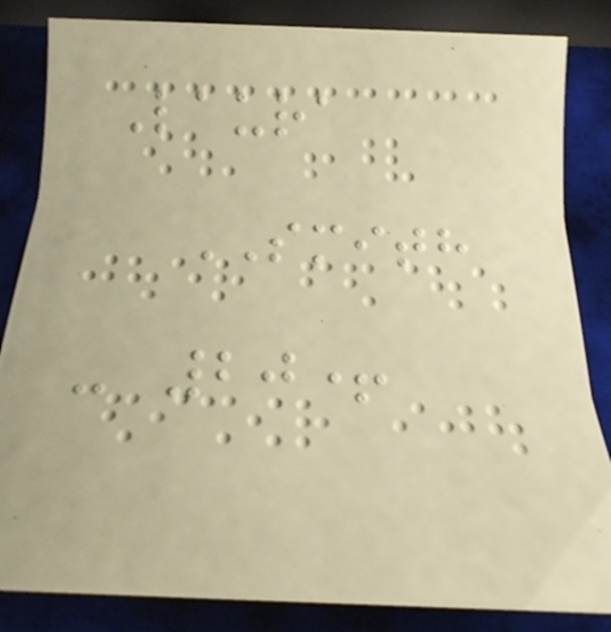Laura
SMITH
- 20+
